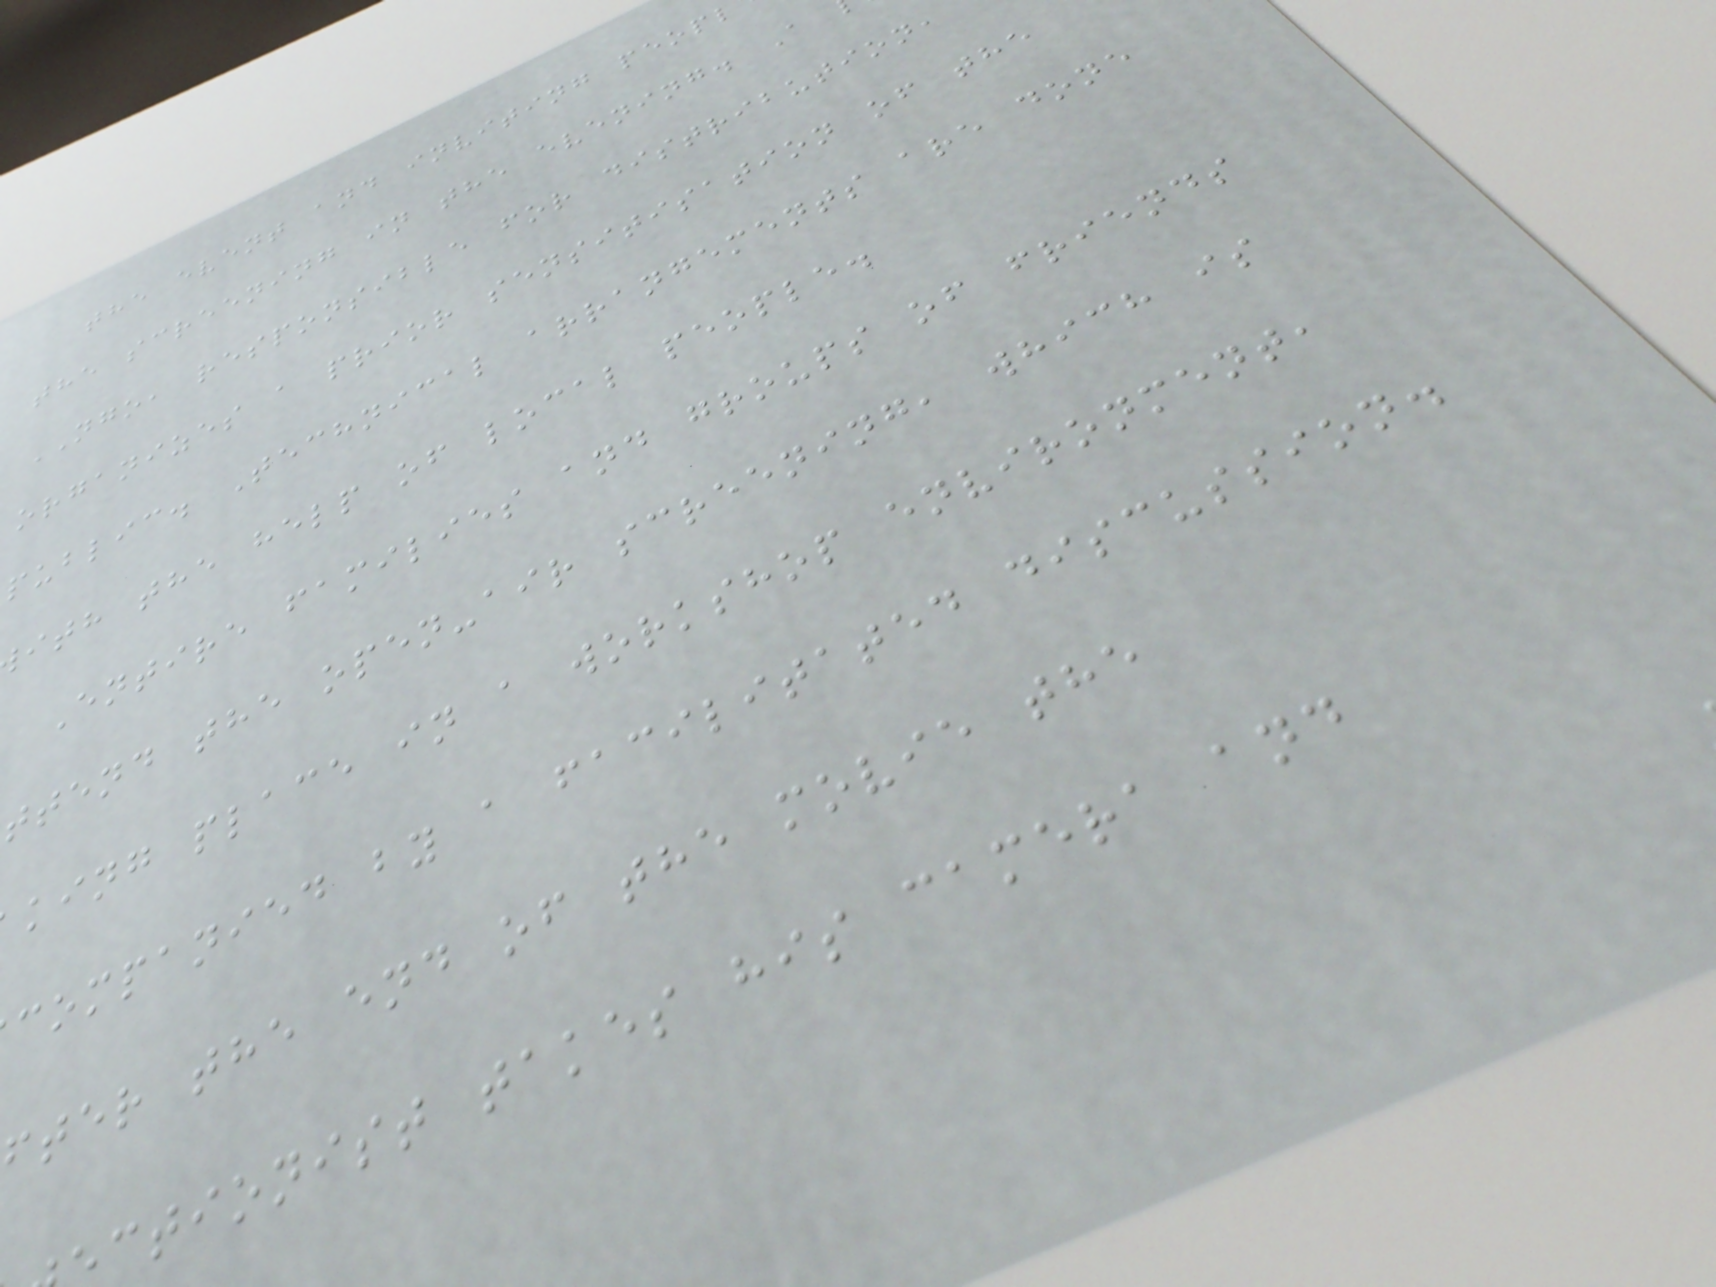the event and inviting peopl
the screening in the evening. A
NGO, responsible for distribution,
organizes a prior sensitisation of the
public. Technical arrangements are done
ith the help of local people.
Entire families and groups of friends
ttend the open-air screening, which is
king place in a workshop environment,
companied by a facilitated discussion.
fter the end of the movie the
ctionist takes his camera and
